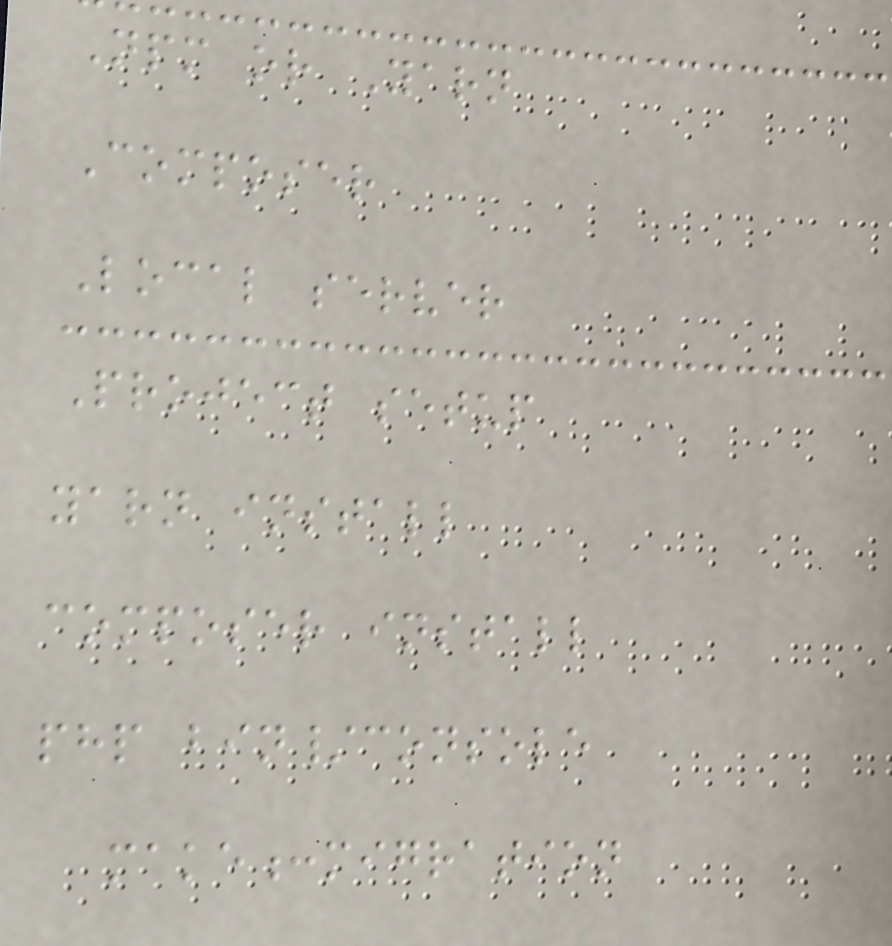Npm or Yarn
Composer
Local server
Project setup
yarn install
composer install
php bin/console
make:migration
